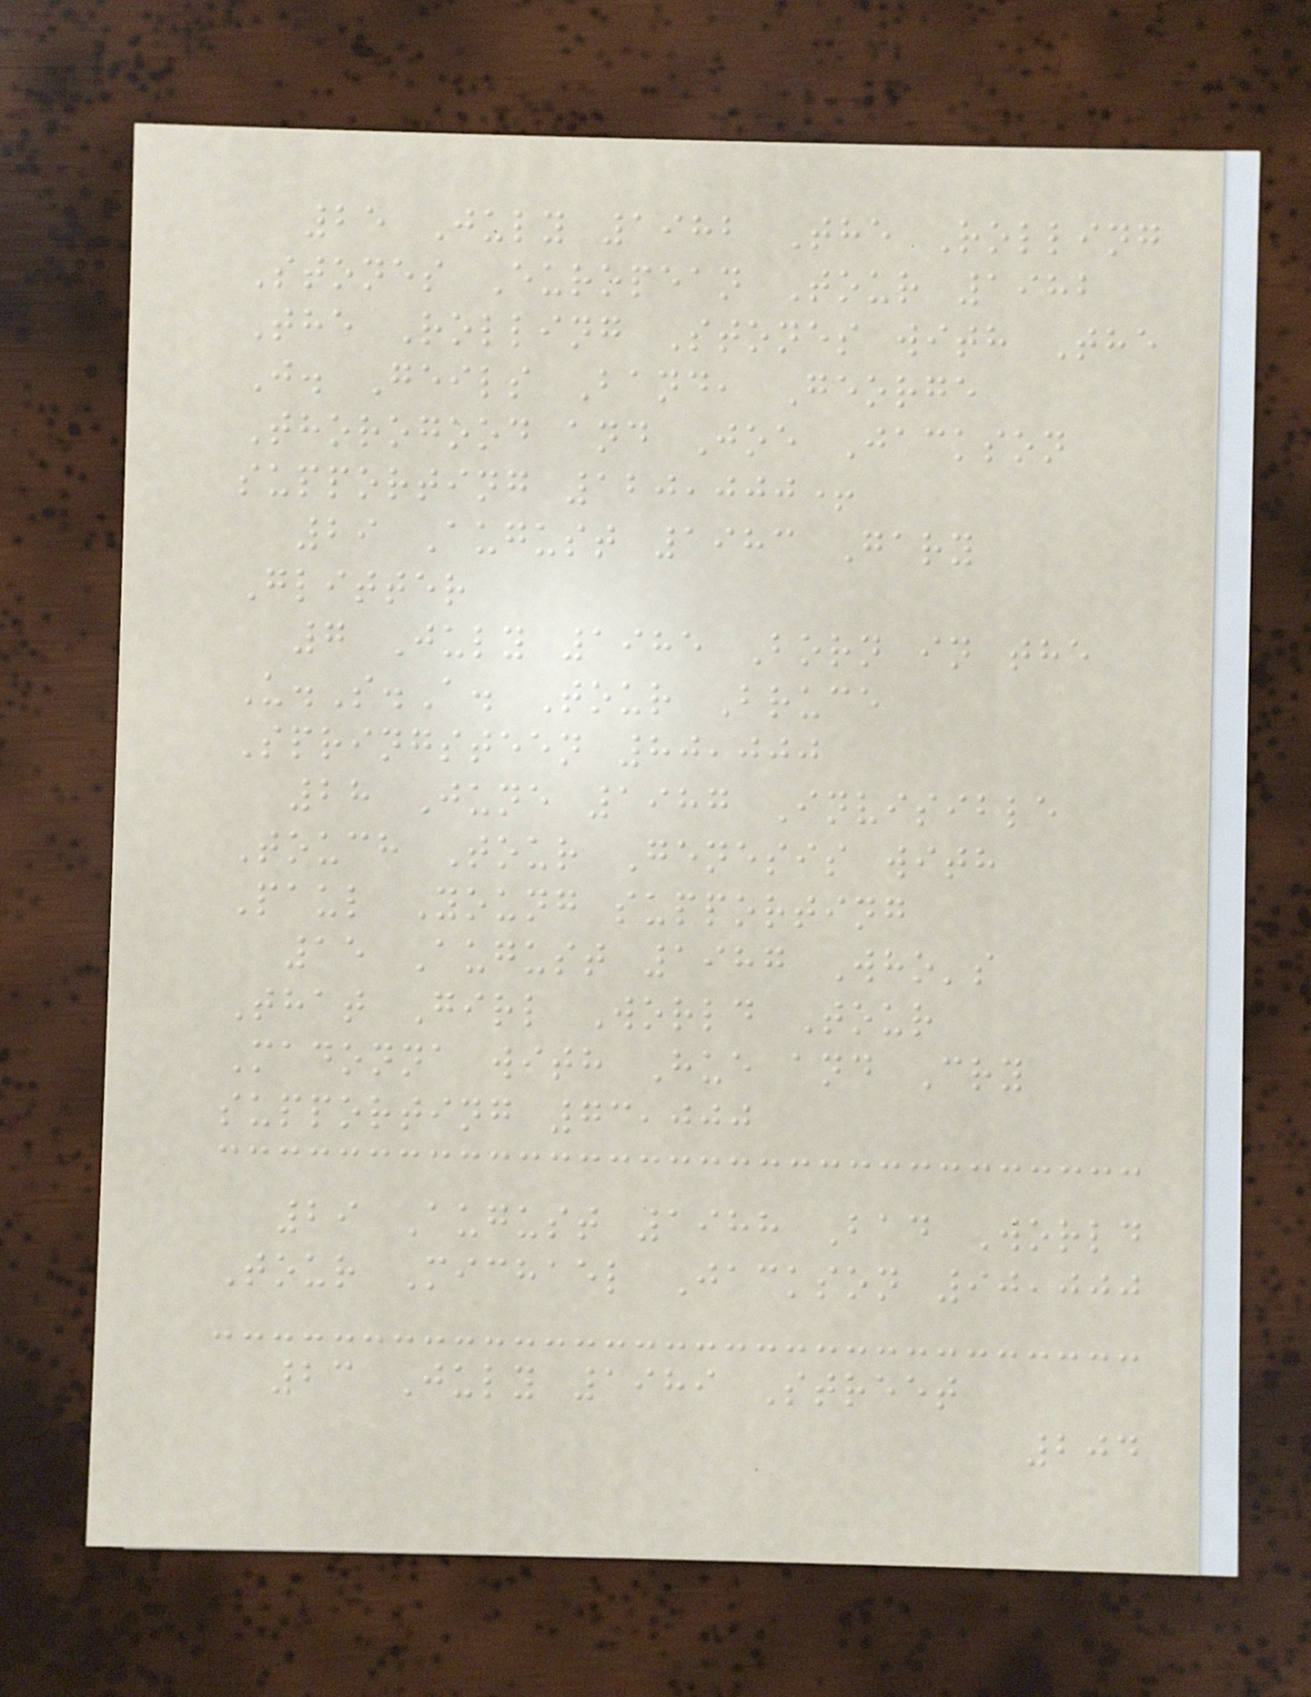25 July 1982 The Rolling
Stones European Tour 1982
The Rolling Stones with The
J. Geils Band, George
Thorogood and Joe Jackson
supporting 120,000+
29 August 1983 Gary
Glitter
7 July 1985 Born in the
U.S.A. Tour Bruce
Springsteen 80,000
28 June 1987 Invisible
Touch Tour Genesis with
Paul Young supporting
15 August 1987 Who's
That Girl World Tour
Madonna with Hue and Cry
supporting 73,000
29 August 1988 Bad World
Tour Michael Jackson 90,000
23 July 1989 Street
204
